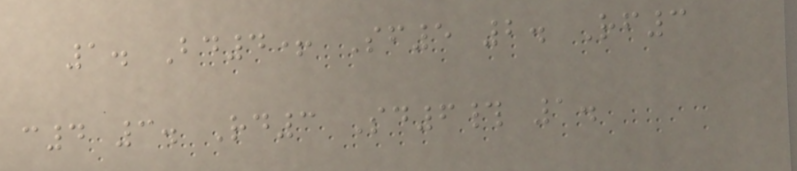1. Bd4+ Sf5 2. Rf3
c4 3. Rd3 Sd6# 1.
